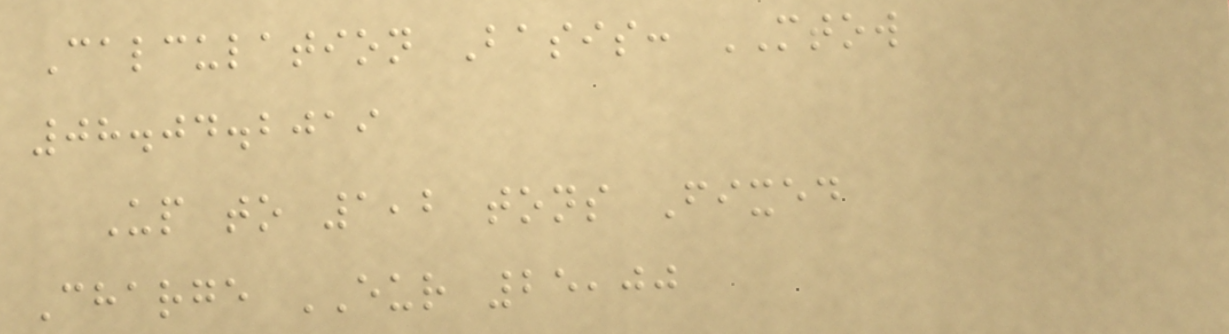Calculation Basis: MTOW
08.04.2019
Up to 1,2 tons Fixed
Charge EUR 25,00
